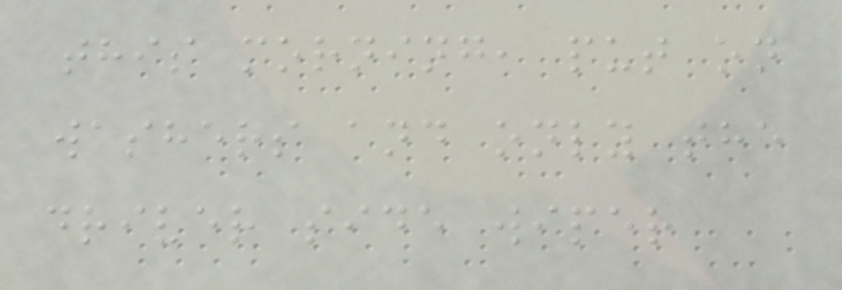this morning, put on
washers and only the
driver side wiper
